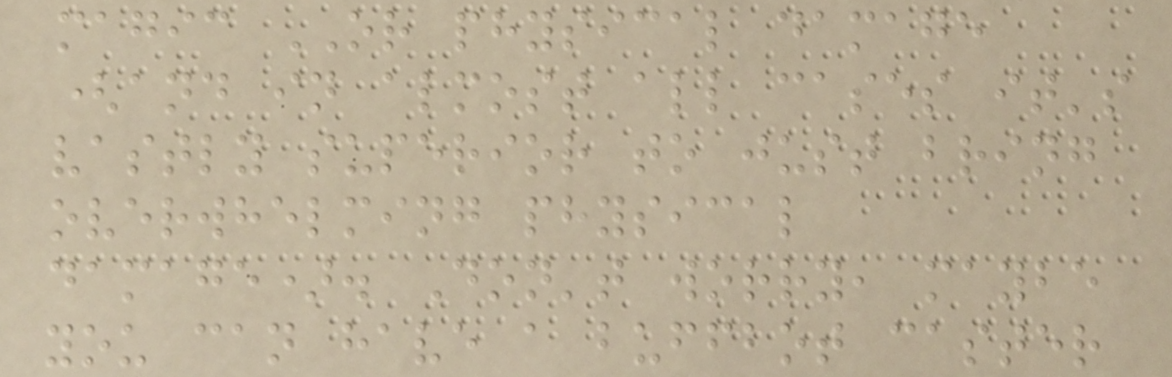magic OR physical damage
(and in almost all cases it's
vastly superior to just bring
overwhelming physical
damage). Don't worry, maybe
you can have a buffbot caster
